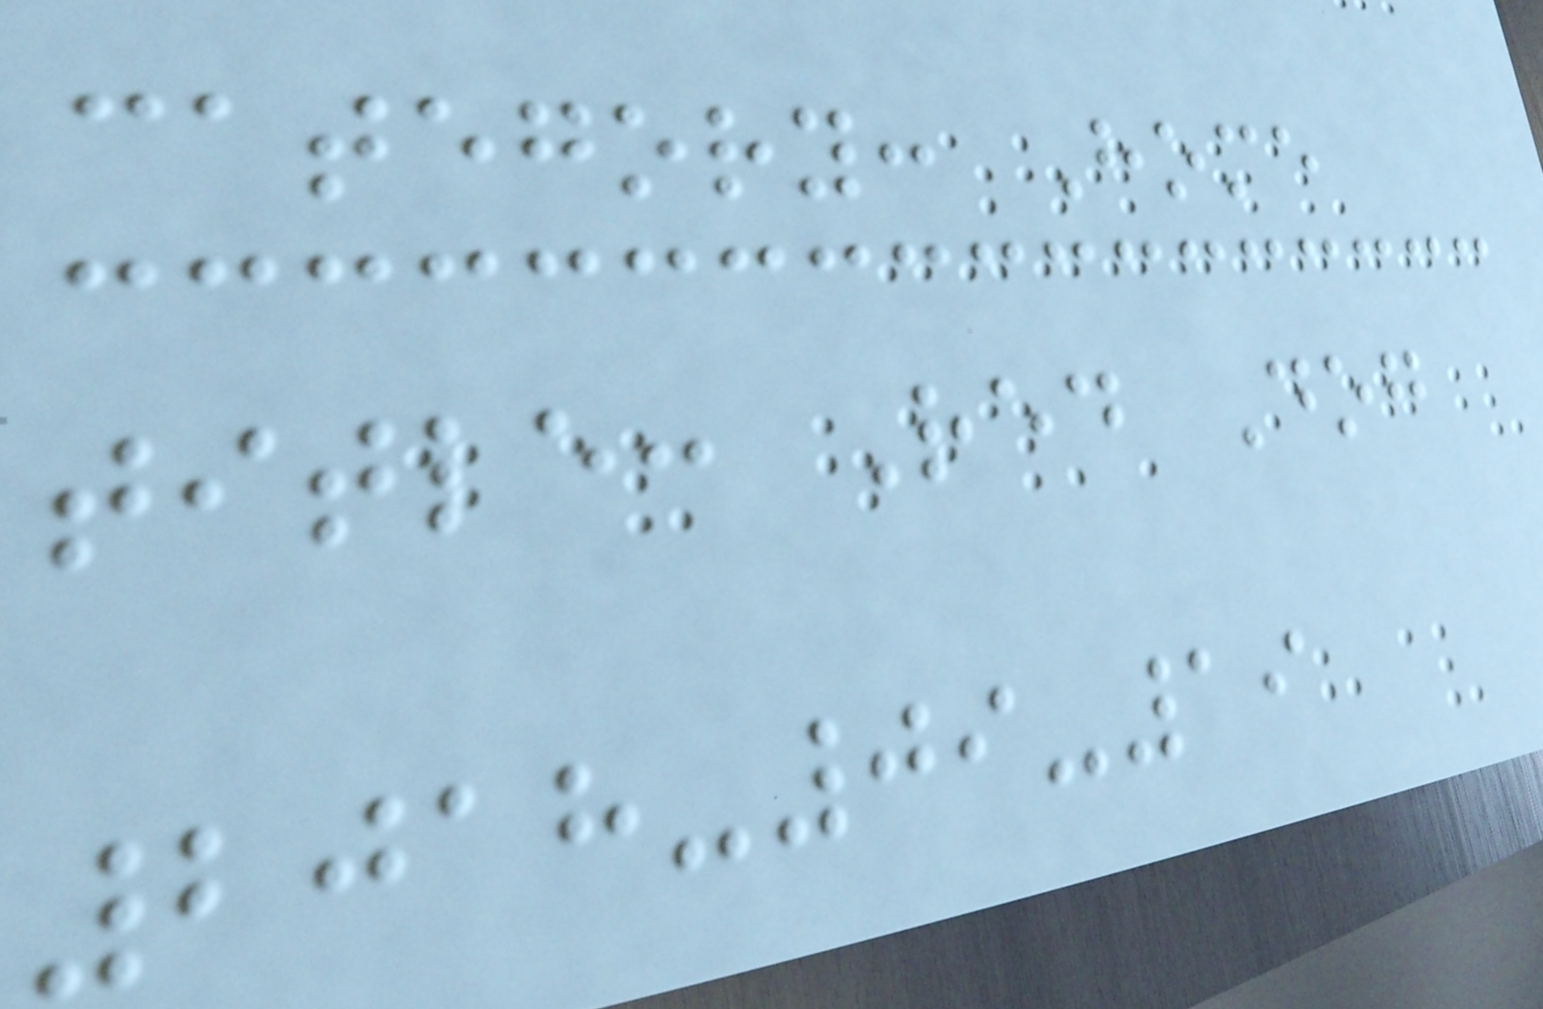category: Home
title: Red Dog
2018-09-19
